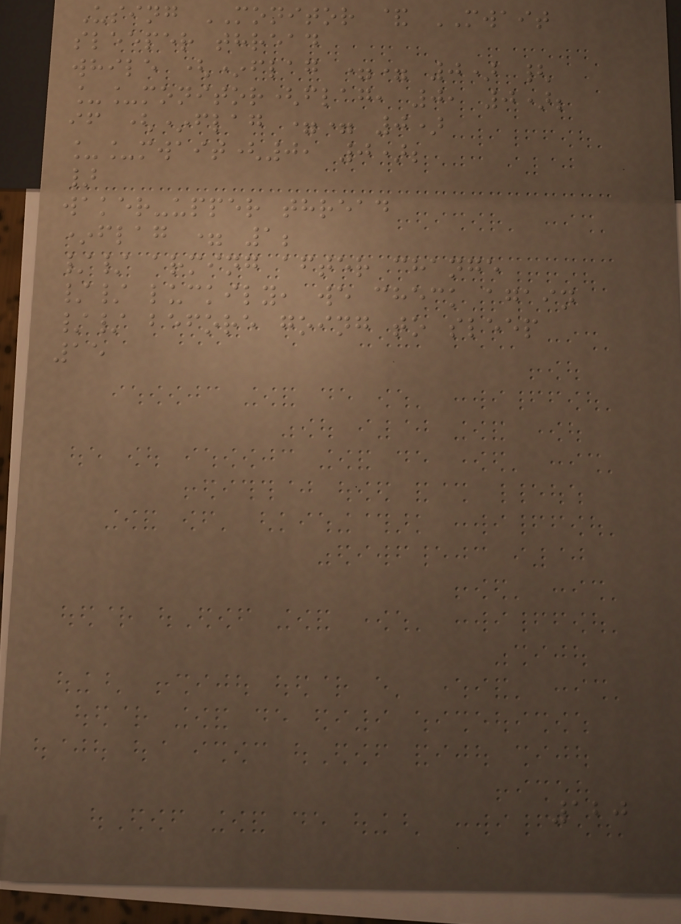Using MONITOR & MWAIT
sleeper thread
while (*flag == 0) {
__monitor(flag, 0, 0);
if (*flag == 0)
__mwait(0, 0);
}
waker-upper thread
*flag = 1;
// arming after change
// luckily, we check again
// before going to sleep
15
120
